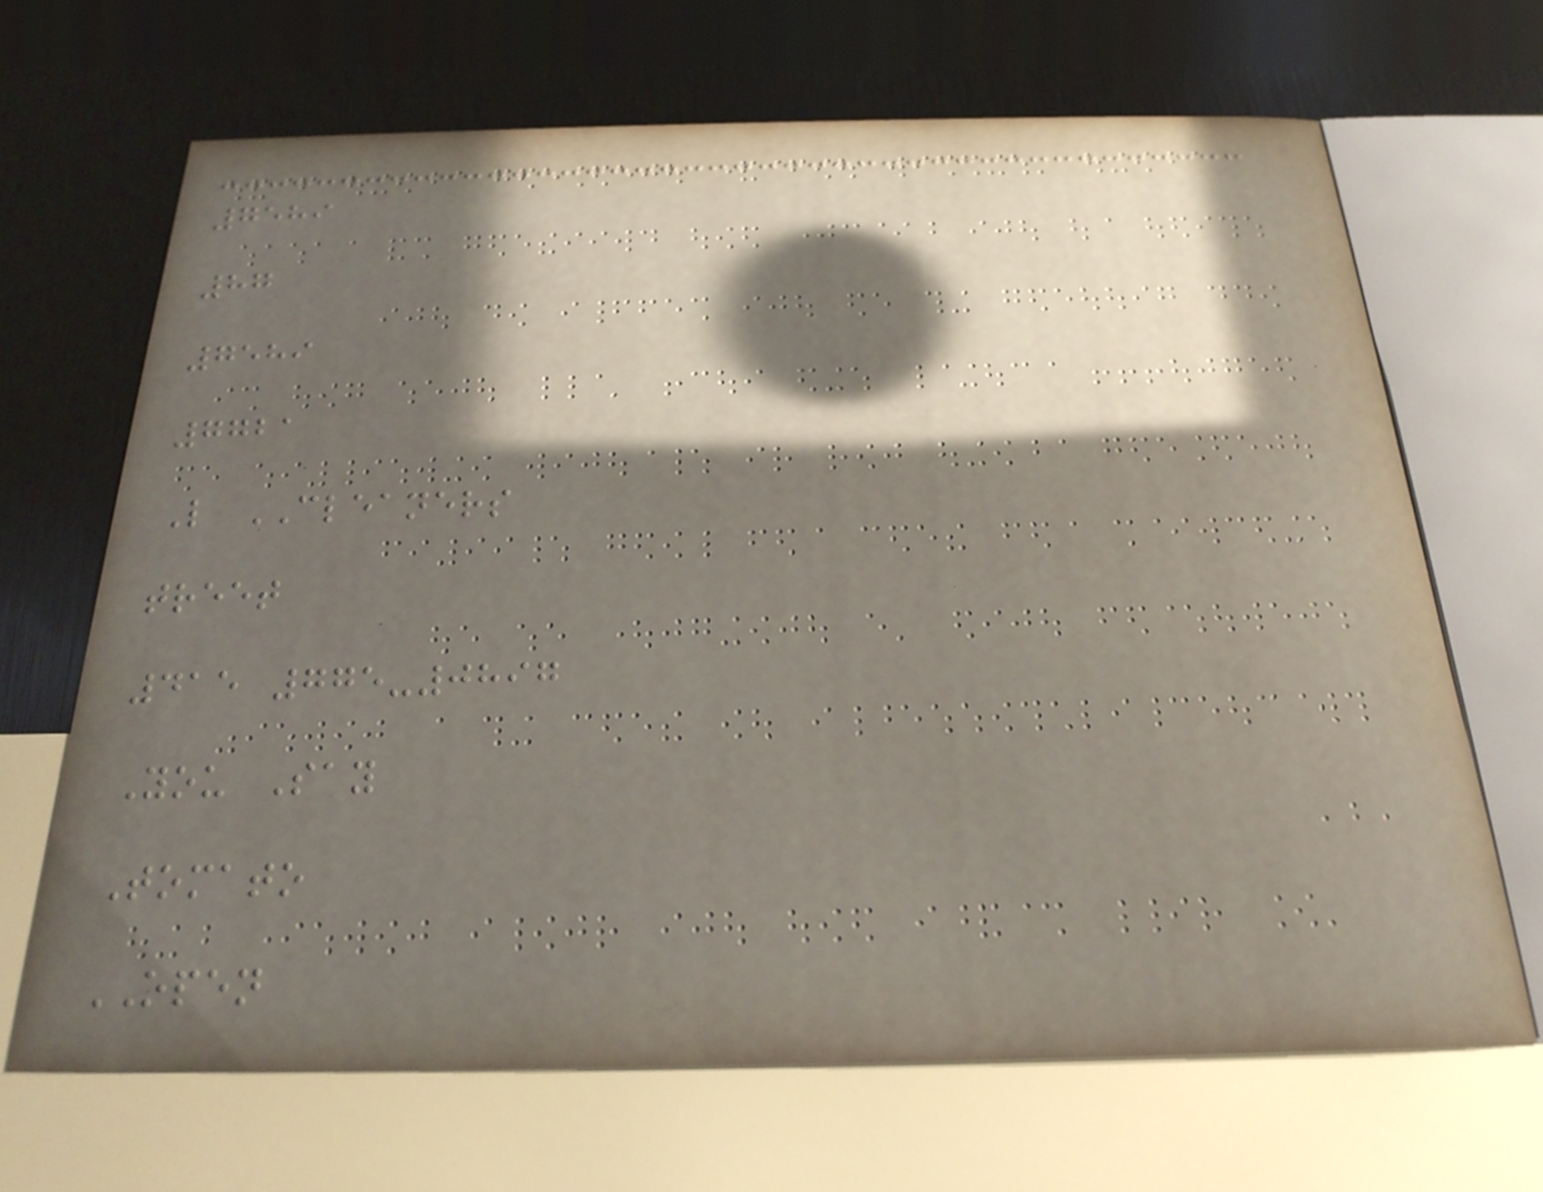7589
87
7589
7721
L CLEANERS
treet
415 775-0897
You Say
Tomato
OPEN
